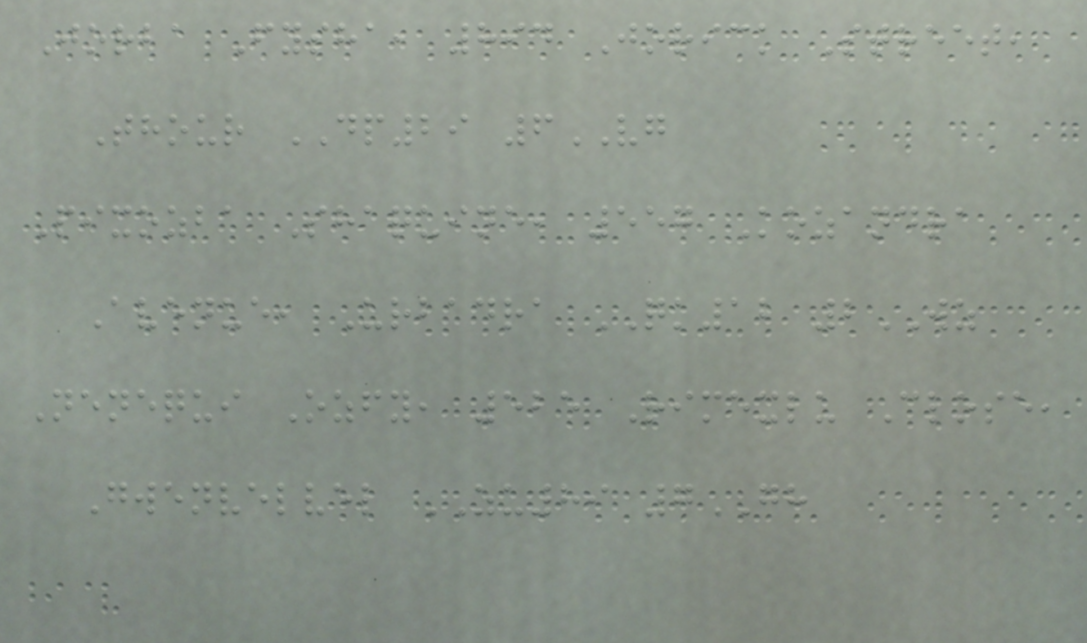Jorba Fysha, 894 Jorick Street,
Thour DP29 6VG
Pixozba Shaquine, 557 Kozandra
Avenue, Urbadra QK12 2WZ
Nenequi Ozfy, 525 Rimexlu Close,
Gwenvelvel ZU89 7GH
